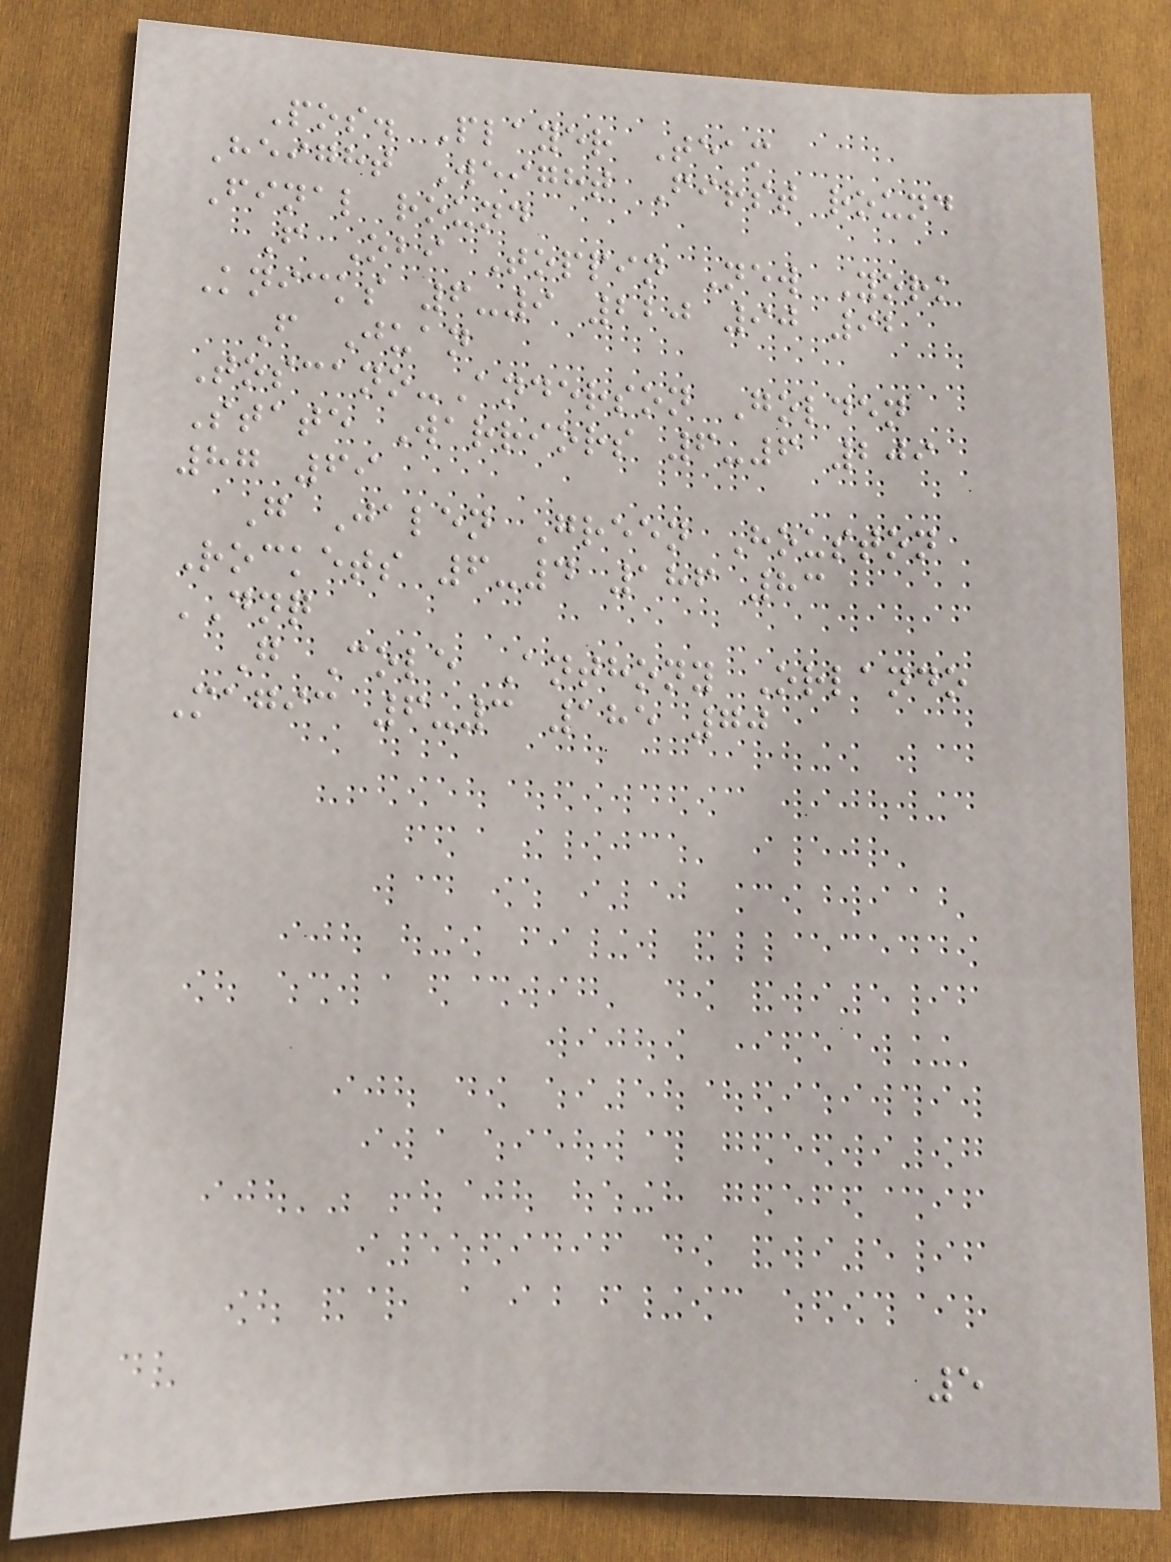Pos. Player Team
Height Weight First round
Final round
F Obi Toppin New York
Knicks 6-9 220 90 92
F Juan
Toscano-Anderson Golden
State Warriors 6-6 209
87 69
G Jalen Green Houston
Rockets 6-4 186 83
DNQ
G Cole Anthony Orlando
Magic 6-3 185 70
5
